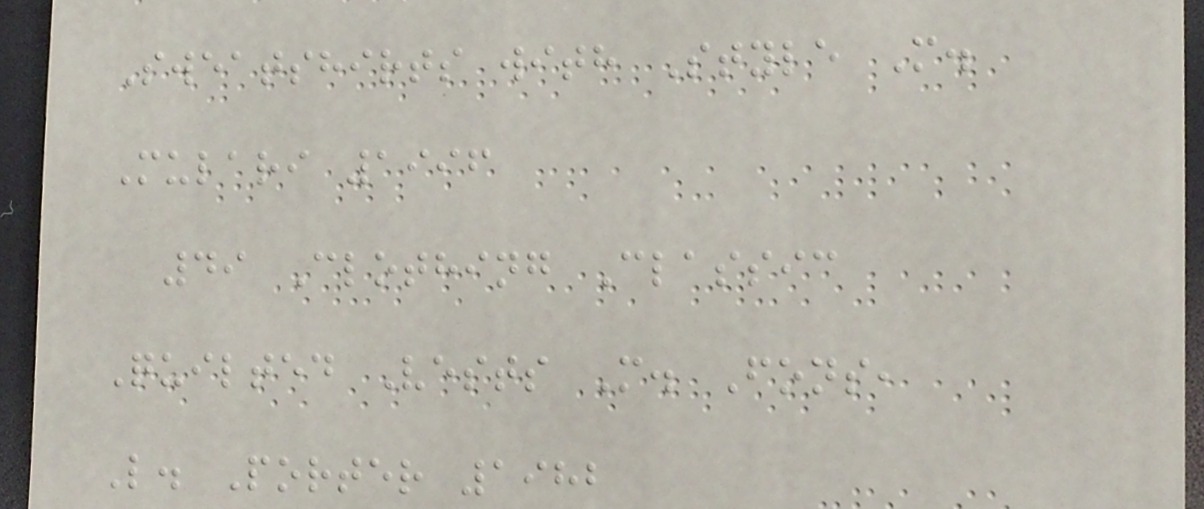Sweatshirts with Style M.
Mulari 1996
49 Clothing Classic
Quilted Vests M. Fons,
L. Porter 1982
